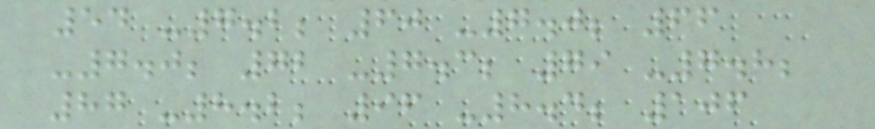54 -7.2; 60 -7.0; 66
-7.0; 72 -7.3; 79 -7.8;
87 -8.2; 96 -8.4; 106
